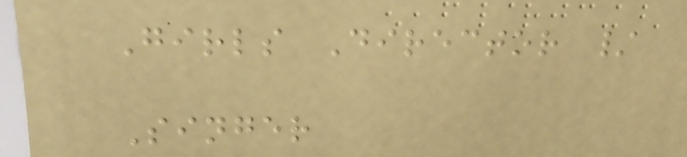Girls Director /
Singer
